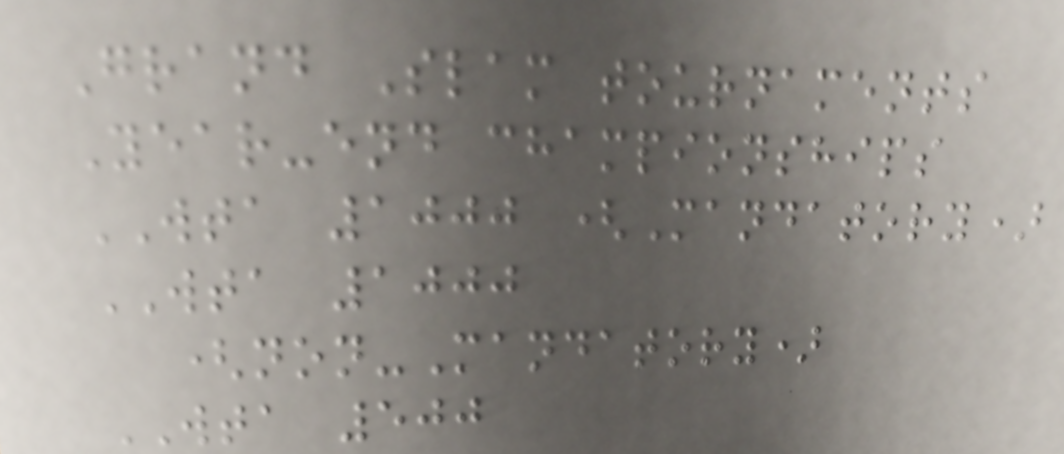Grand Slam tournaments
Year-end championships
WTA 1000 (Mandatory)
WTA 1000
(non-Mandatory)
WTA 500
